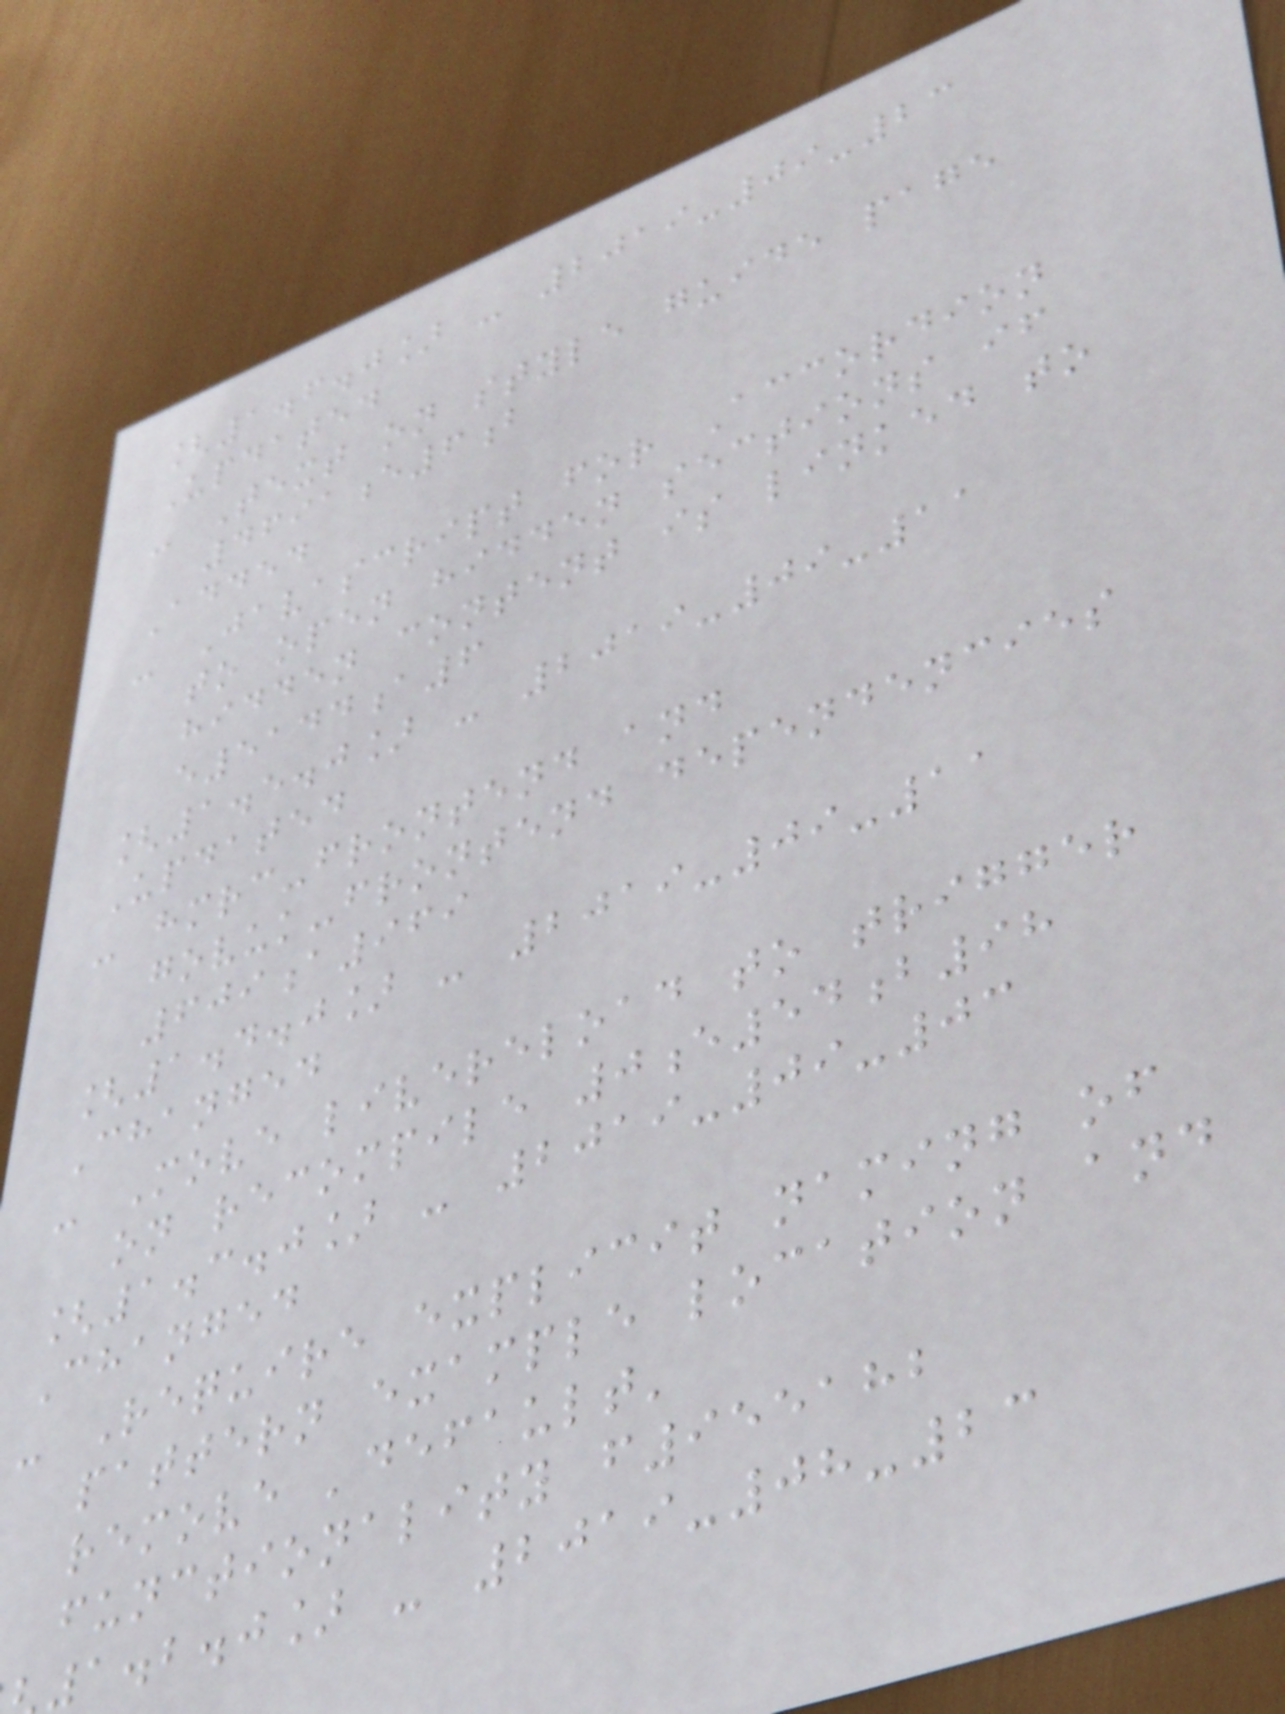[1.6.0] - 2019-09-23
Updated
- Text on style guide page
4691e6b
Added
- Javascript for Accordion
to open hidden sections if
hidden content is linked to
e5144a6
[1.5.0] - 2019-09-11
Updated
- hmrc-frontend and
govuk-frontend dependencies
609a969
[1.4.0] - 2019-09-11
Changed
- Move livereload to trigger
on recompile 0e54b98
[1.3.0] - 2019-09-03
Changed
- Require explicit naming of
pattern example location and
remove 'default'
functionality f955182
1.2.0] - 2019-08-23
